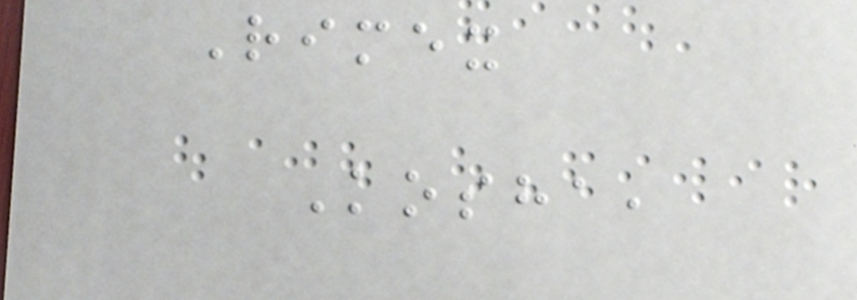Rimex
Kosha,
